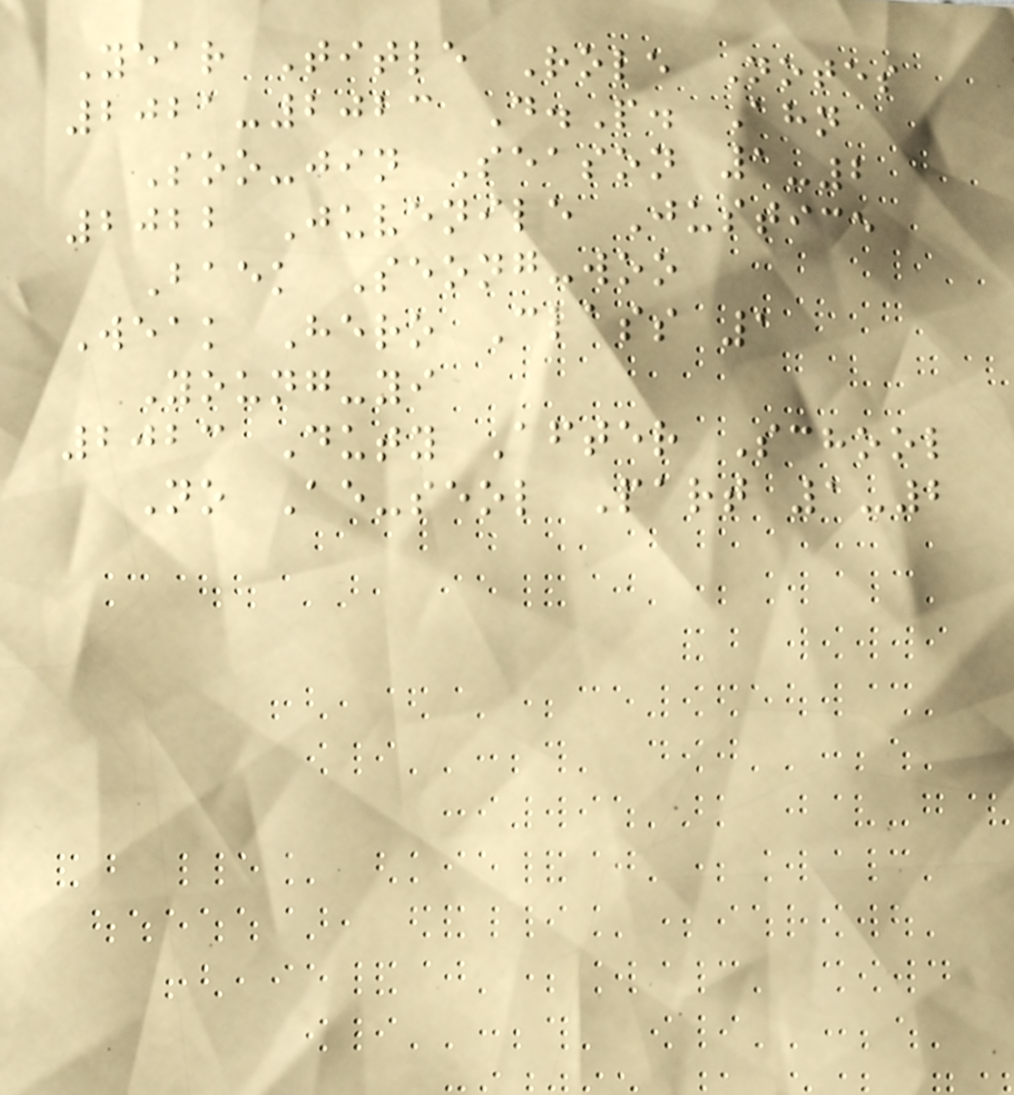Year Title Role Notes
2021-2023 D.P. Ahn
Soo-jin Season 1-2
2022 Juvenile Justice
Baek Seong-woo
Weak Hero Class 1
Young-yi
2023 Duty After School
No Ae-seol Part 1-2
